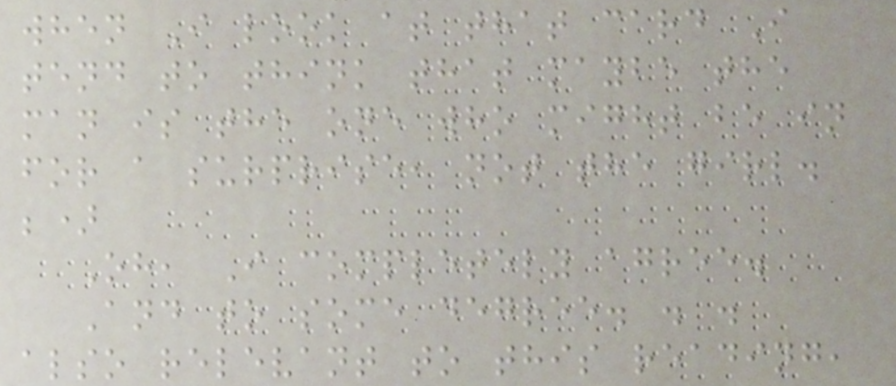when I look at that card I
tend to think that maybe the
man is the one who might be in
for a surprise, not the girl.
;)
Oh, I completely agree.
And to some degree. . .
also relevant to this reading,
